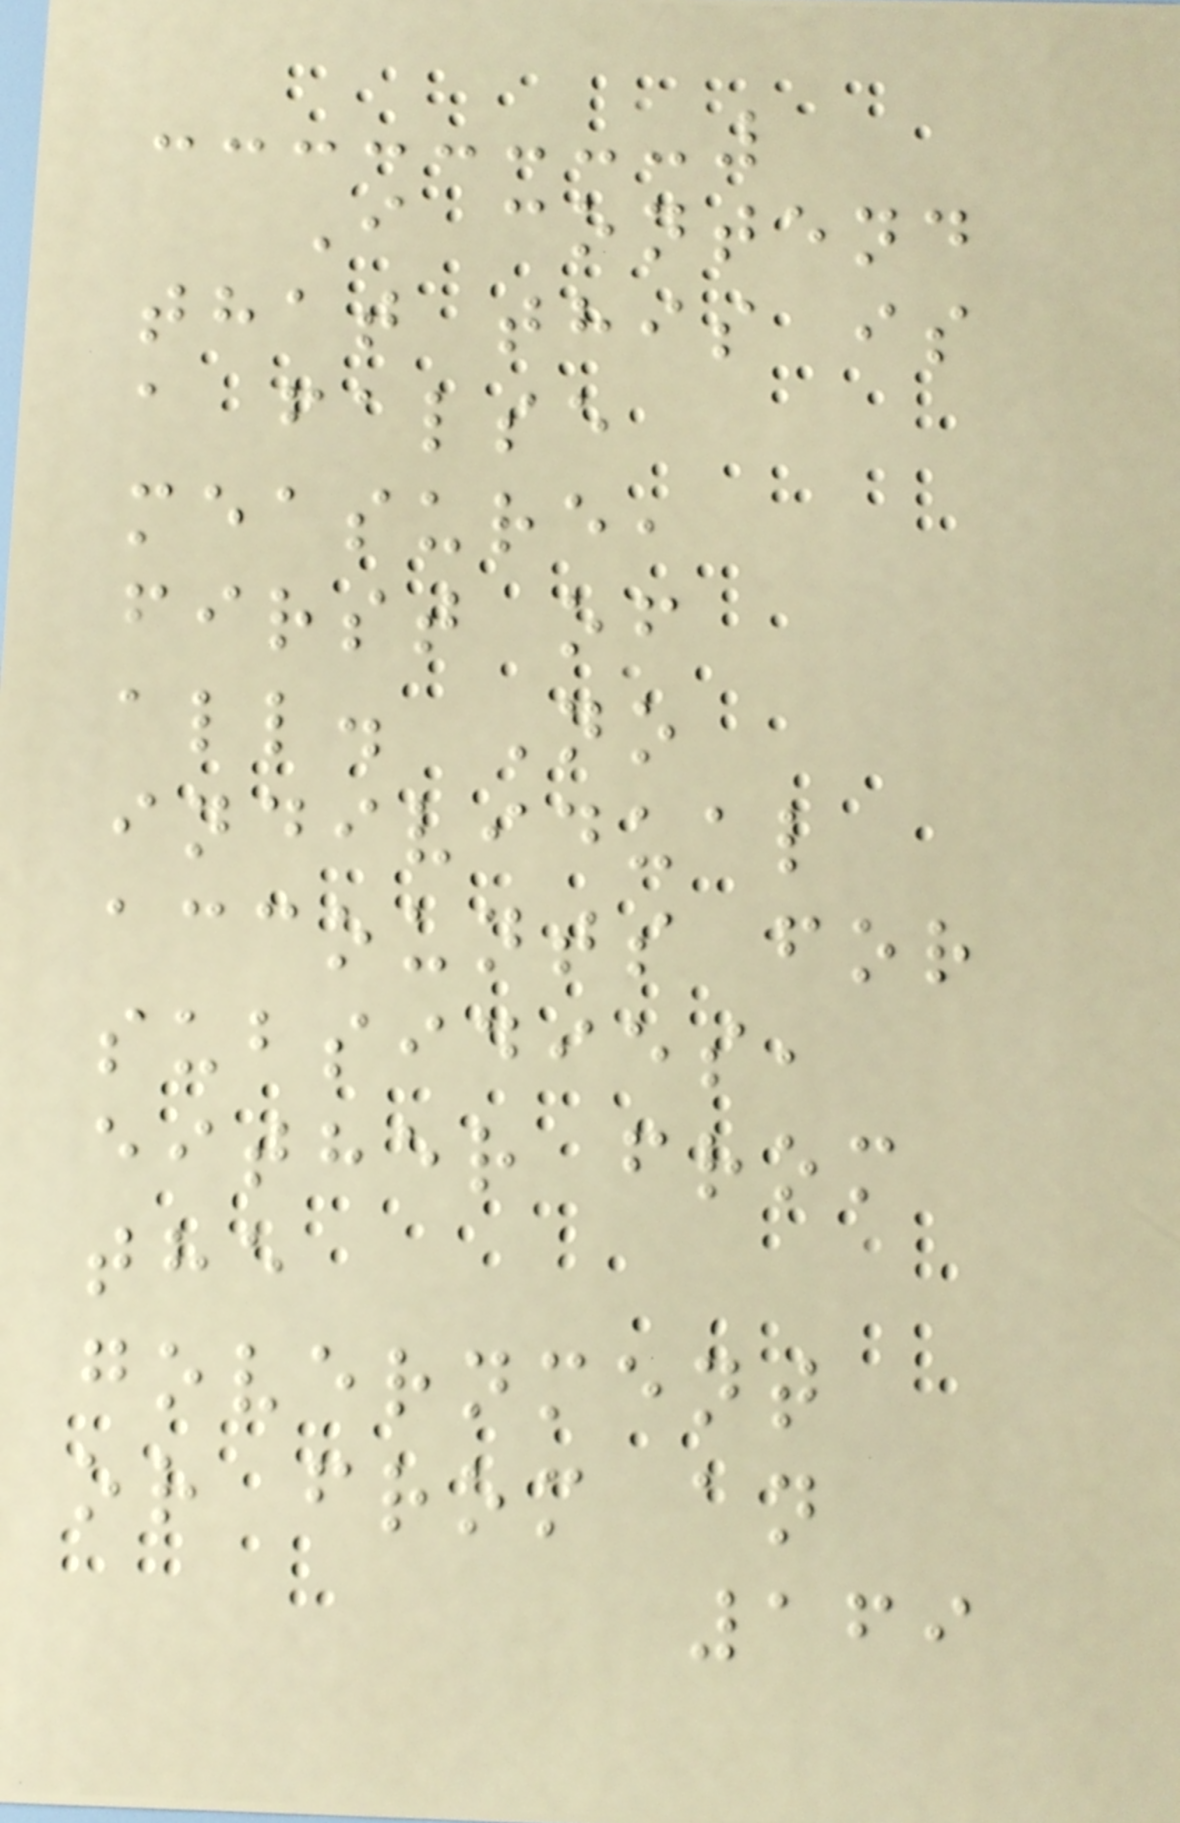I contend
that this is
a false
measure,
first of
all. No
individual
accounts for
subsidies,
either from
the
government
or from an
169
